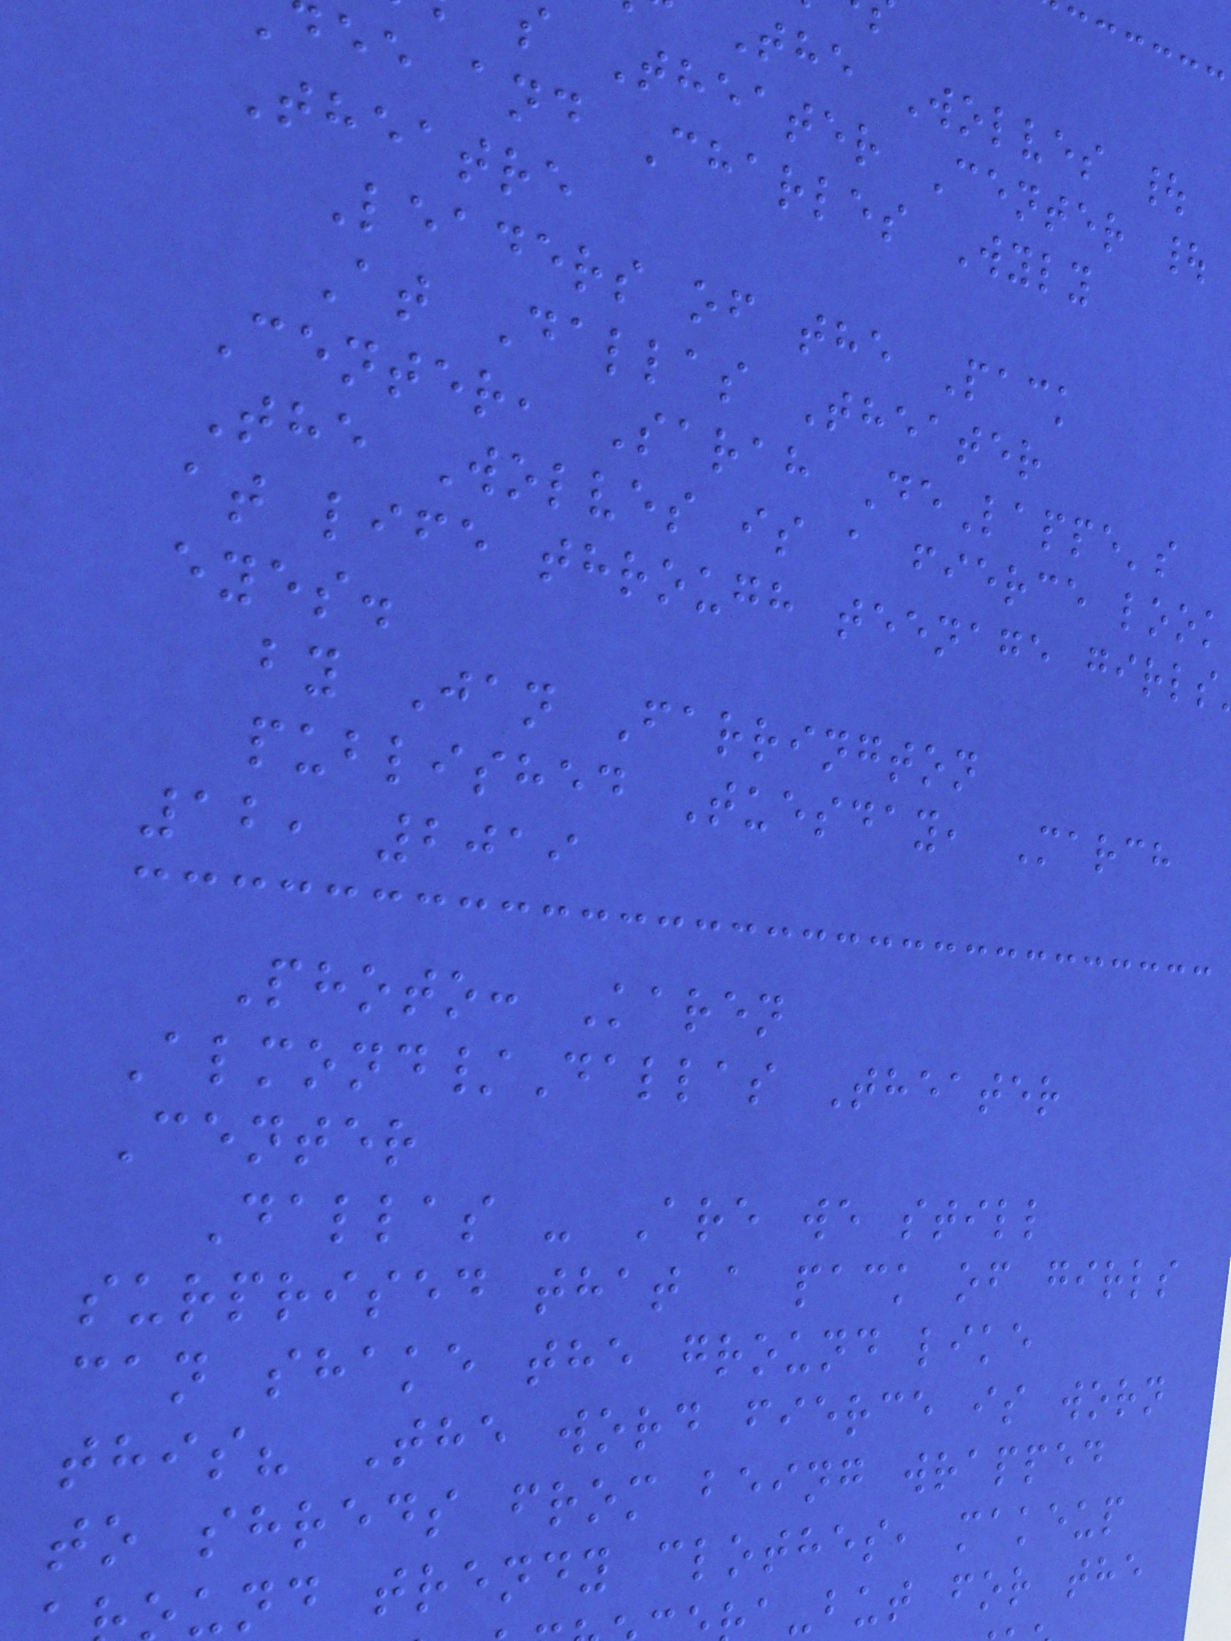The Wolves |
s Theater Center |
ee and Charles Wyly
Theatre
Leaders of the Pack
At Dallas Theater
Center, Sarah DeLappe's
The Wolves is a fierce look
at life through teenage girls
eyes.
by Jan Farrington
published Tuesday, March
12, 2019
Photo: Karen
Almond/Dallas Theater
Center
Dallas - Are we still
surprised that a pack of girls
can shake the ground like
this? The word fierce is worn
to shreds from being wrapped
und trendy clothes, makeup
a-but for the
